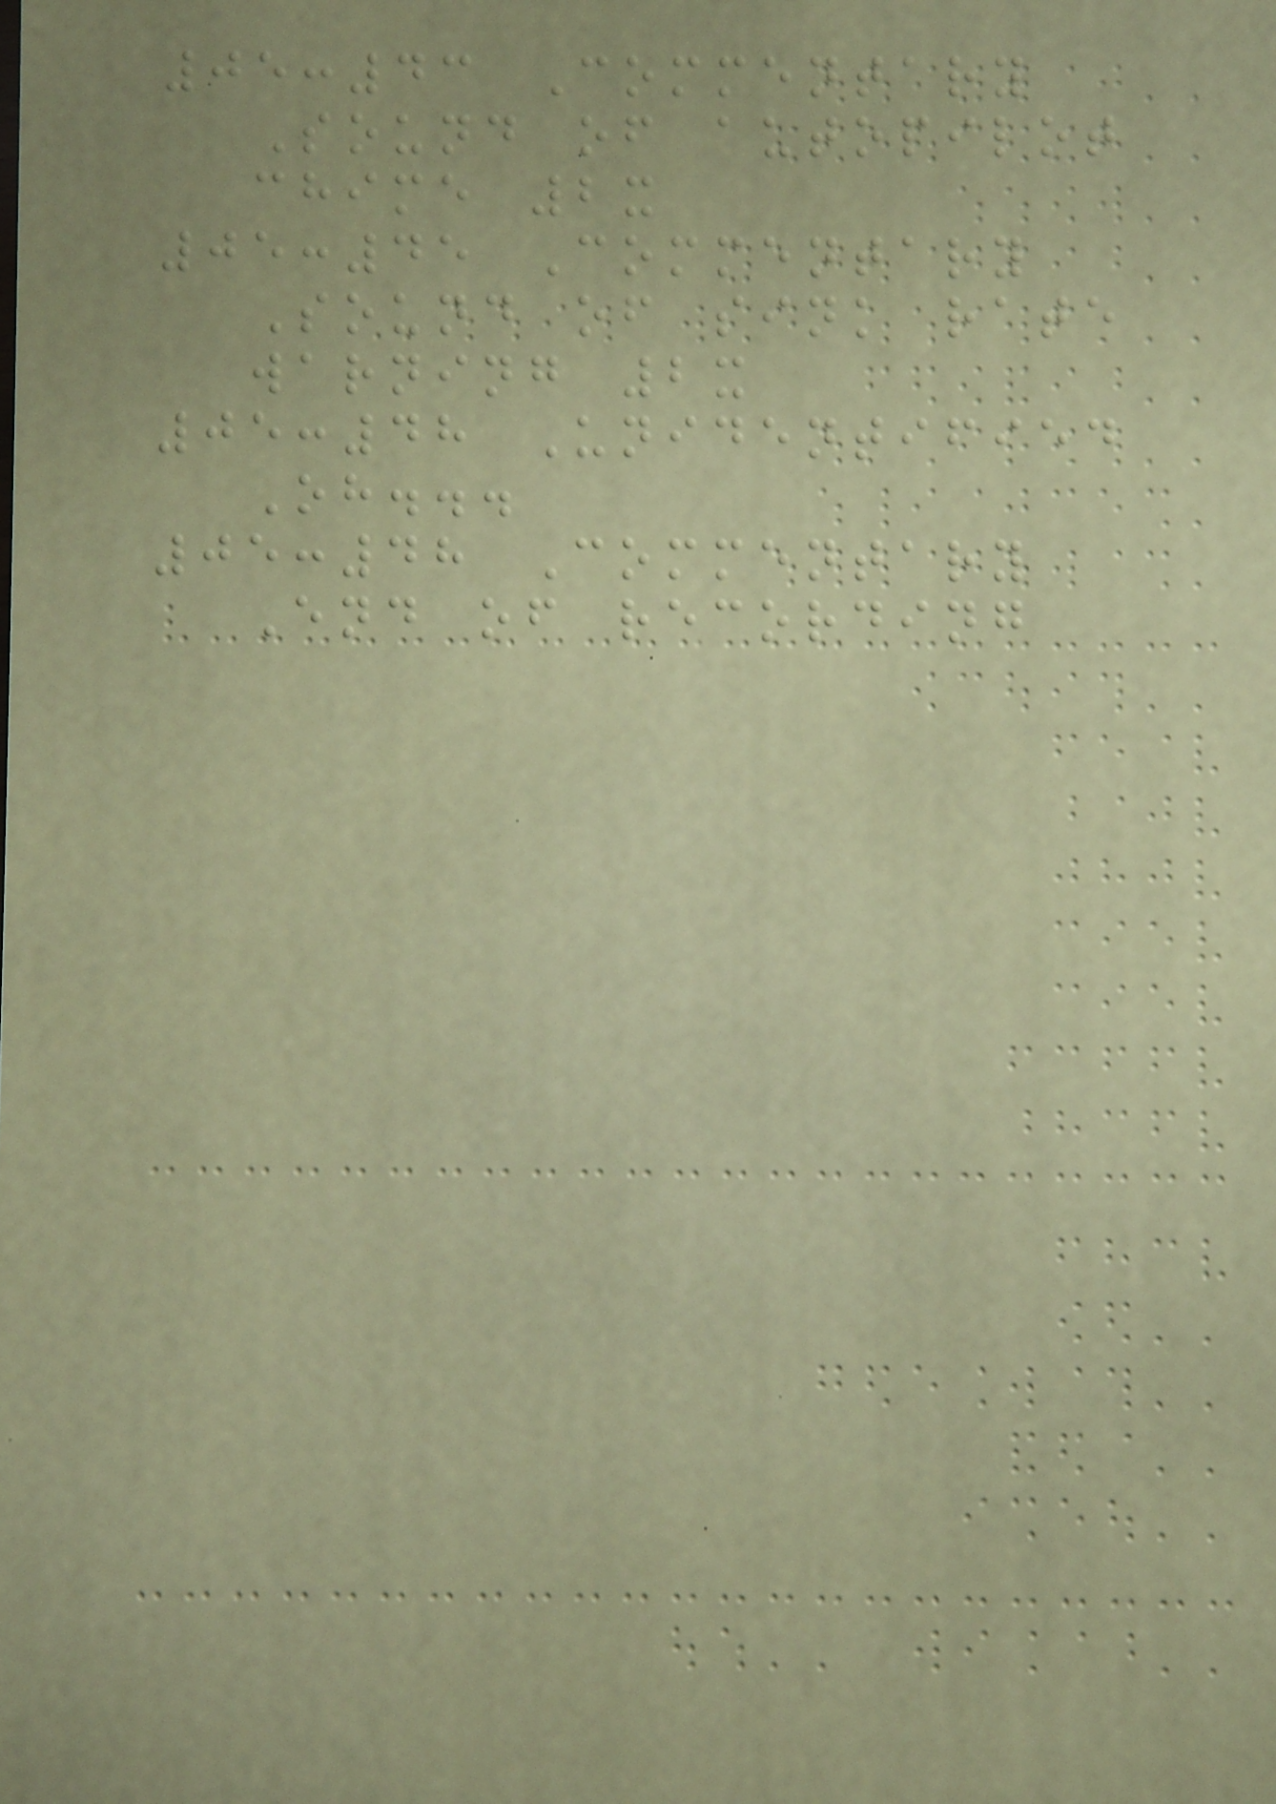05:43 Commentary
Sound of autopilot
chime 2x
05:45 Commentary
Sound of sink rate
warning 2x
05:48 Unidentified
Oh...
05:48 Commentary
End of recording
